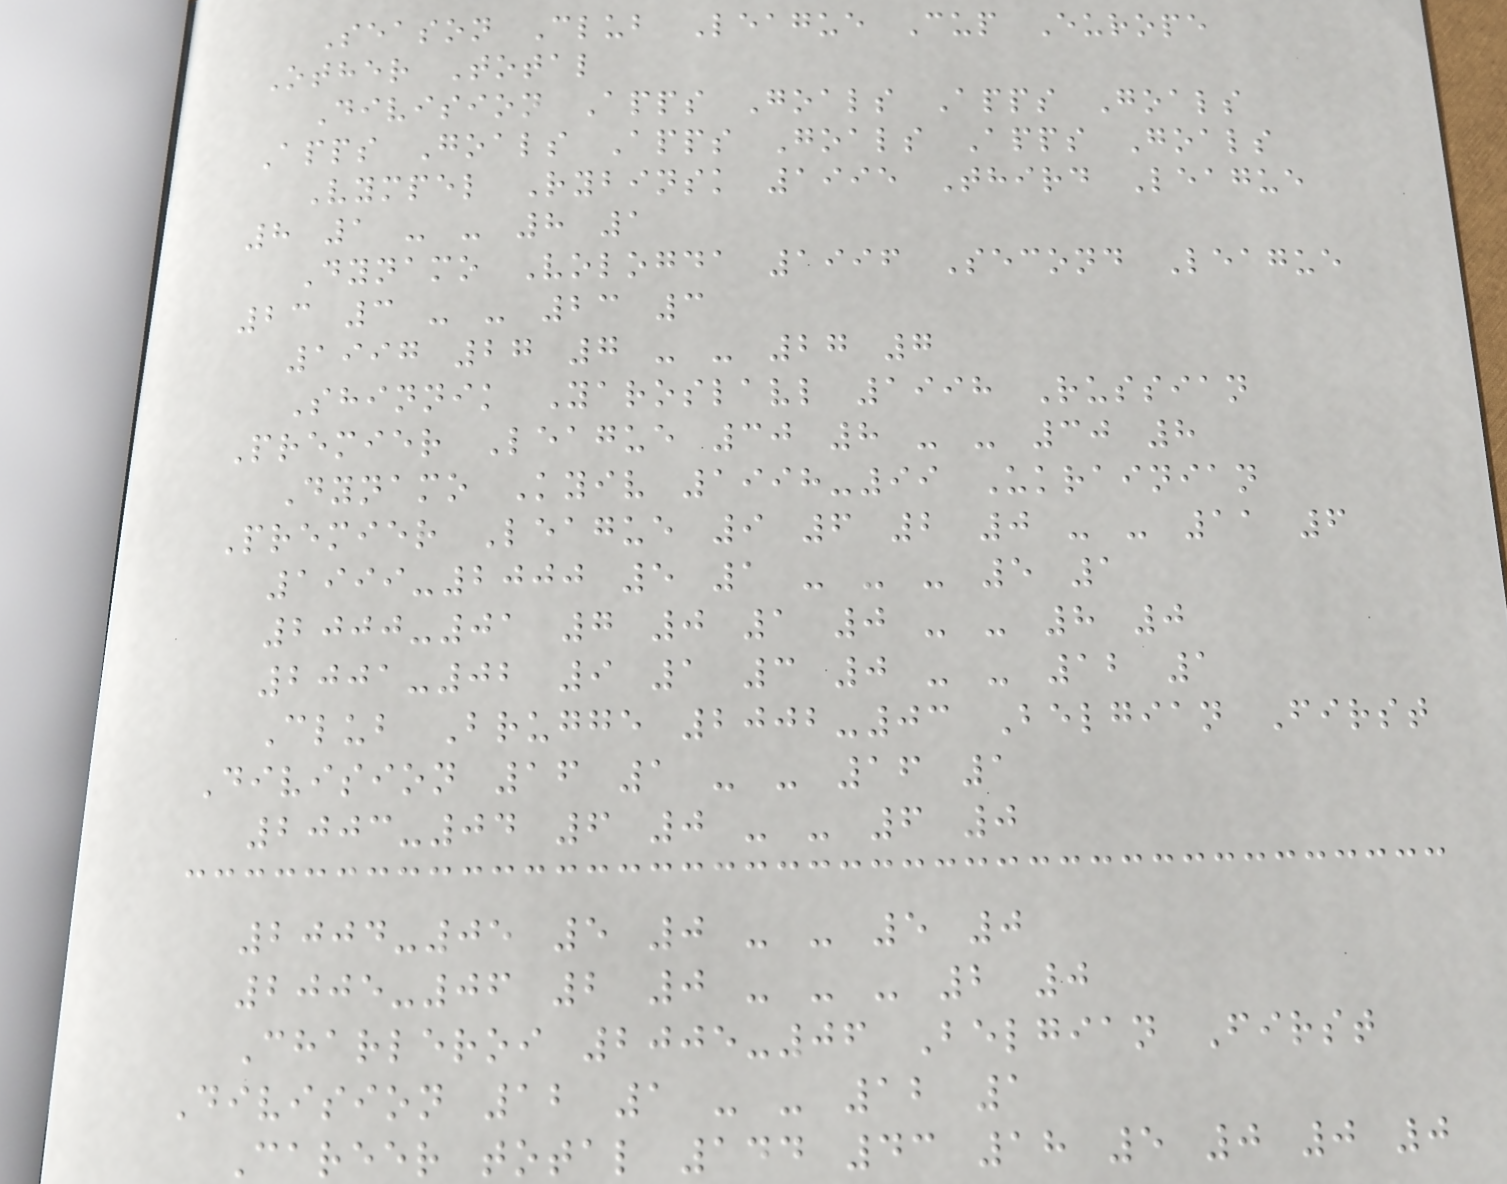Season Club League Cup Europe
Other Total
Division Apps Goals Apps Goals
Apps Goals Apps Goals Apps Goals
Vympel Rybinsk 1995 Third League
8 1 - - 8 1
Dynamo Vologda 1996 Second League
23 3 - - 23 3
1997 27 7 - - 27 7
Shinnik Yaroslavl 1998 Russian
Premier League 30 8 - - 30 8
Dynamo Kyiv 1998-99 Ukrainian
Premier League 9 6 2 0 - - 11 6
1999-2000 5 1 - - - 5 1
2000-01 7 0 1 0 - - 8 0
2001-02 9 1 3 0 - - 12 1
Club Brugge 2002-03 Belgian First
Division 16 1 - - 16 1
2003-04 6 0 - - 6 0
2004-05 5 0 - - 5 0
2005-06 2 0 - - - 2 0
Charleroi 2005-06 Belgian First
Division 12 1 - - 12 1
Career total 144 43 18 5 0 0 0
